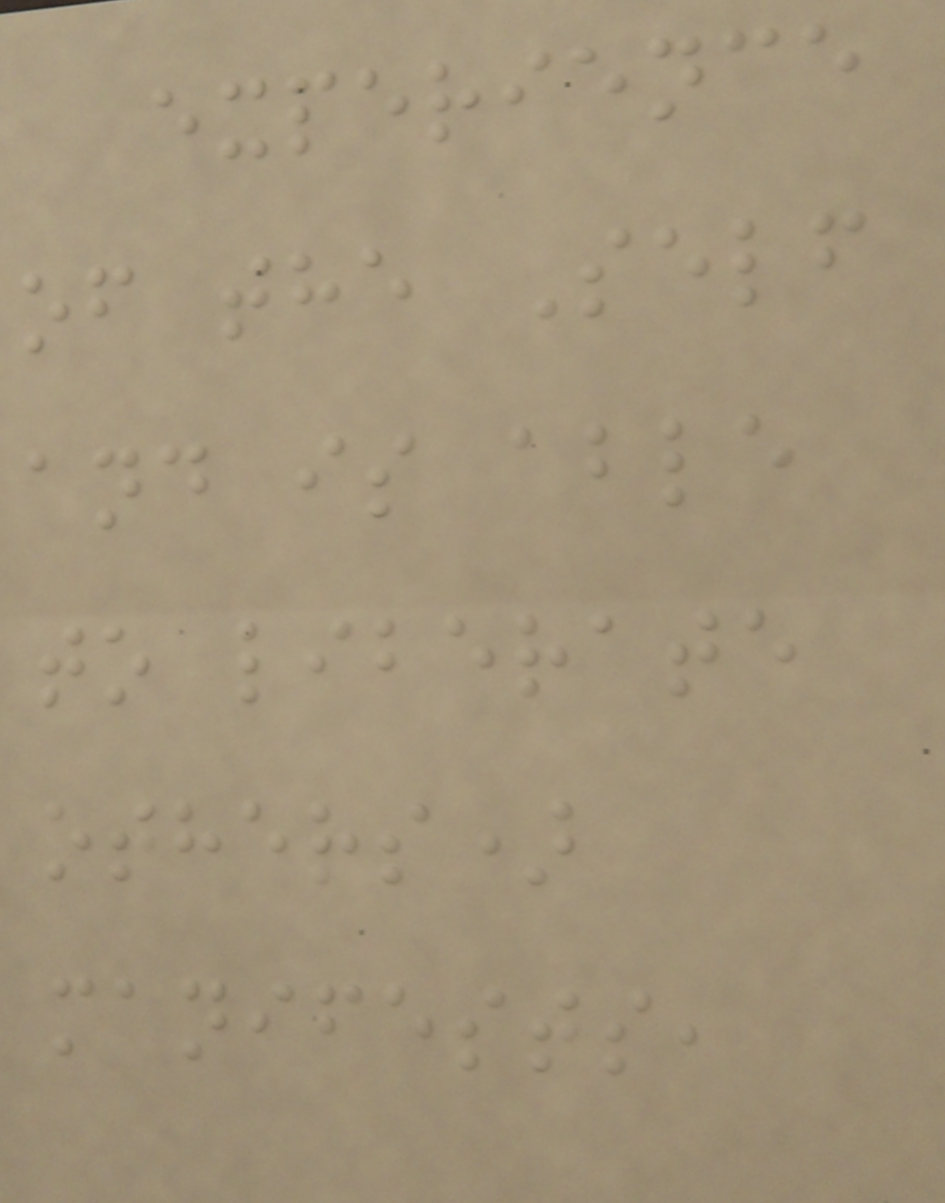experience
of the Self
and is able
to liberate
others)
manifests,
